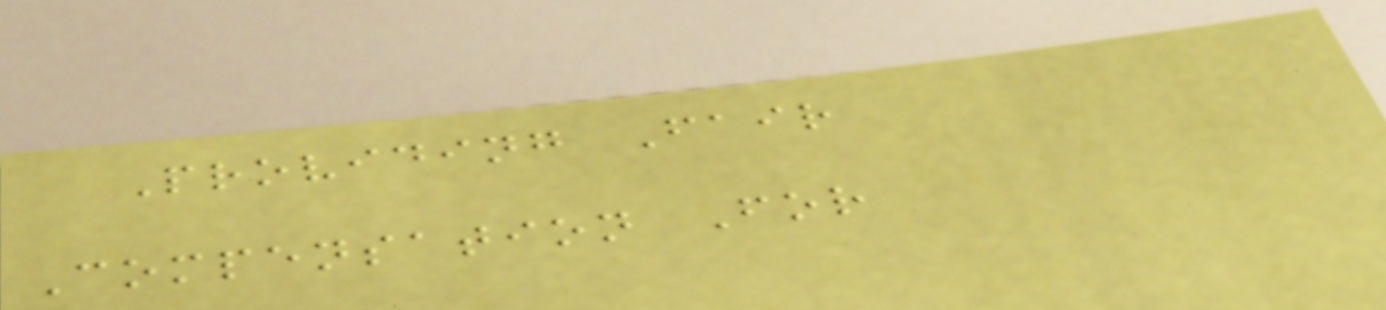Providing Fair
Compensation For
